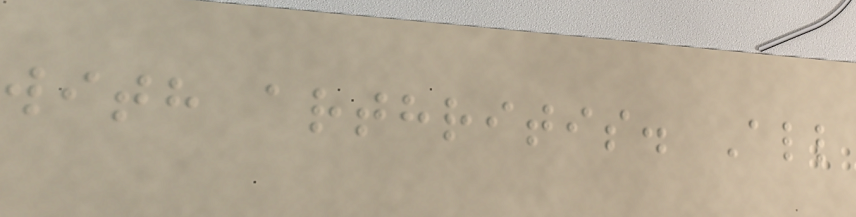with arthritis. All
